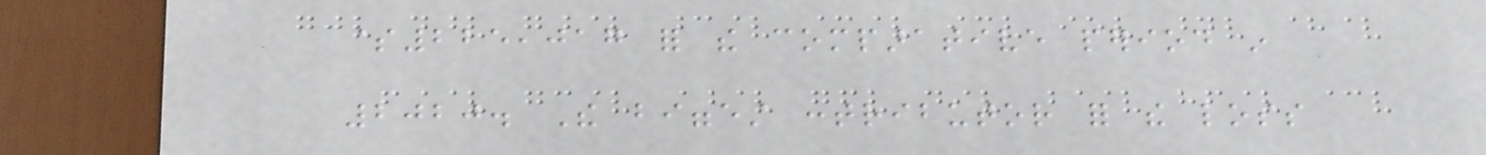$225,017 for the comparative period in
2020. The biggest contributor for the loss
